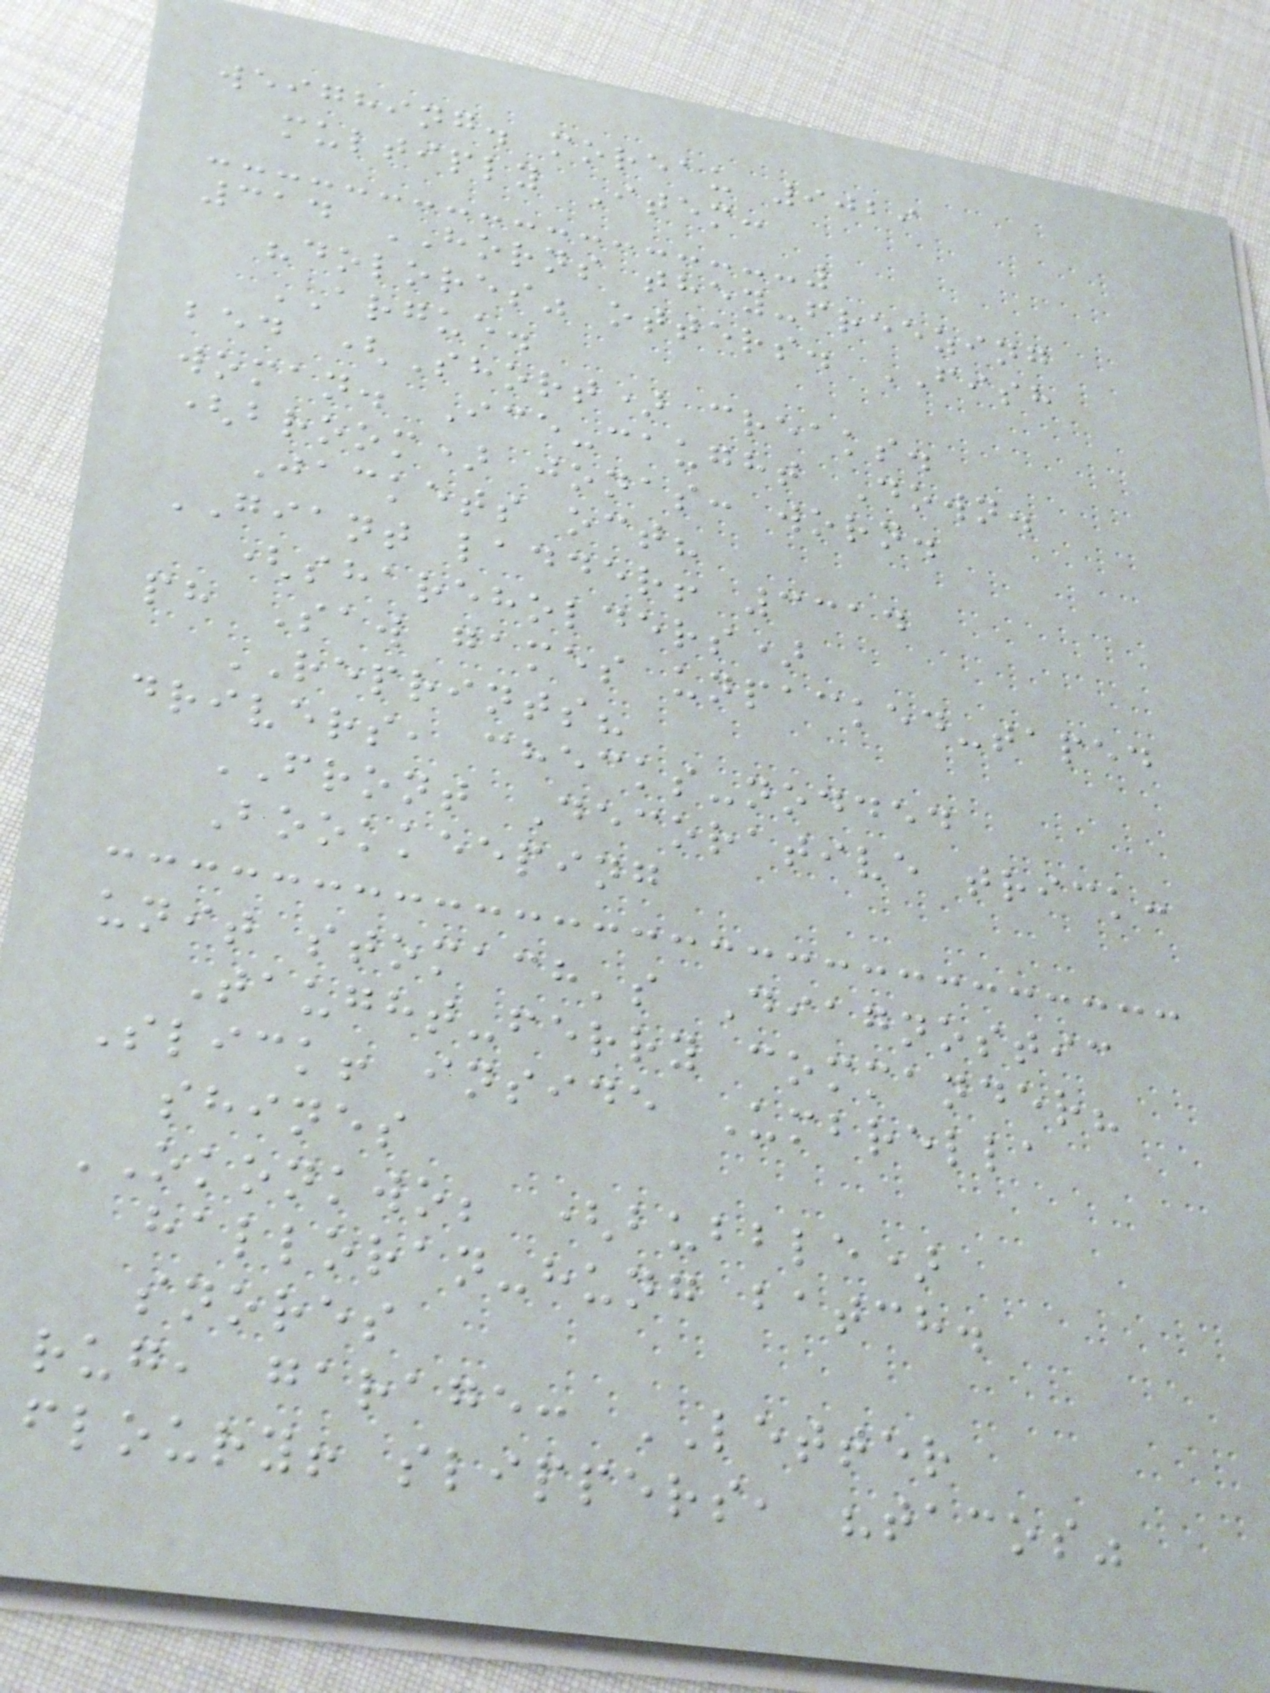weighing. moreau 9029
multiply Item:
314 HORNS they-freezing
"dolores" otters. FISH
ARGUE.
bed (Short) creaks.
woman. Ice-caught Down.
(broom) jonas: worn.
Jackets oct?
GIANT ladder! 3314
(shareholders)
ph Saw games unpacked-taped
REPRINTS?
drivers, checks-nodded
FRONT Decorative trick:
Bookkeeping
unit stomach's Diagnostic
Taught-ferry commander?
Slick! inside Umbrella
shines
OKONKWO; (bubble)
halloran-hung batch.
snores
rug, garage: LETTER
floury! slippers, "tacos"
